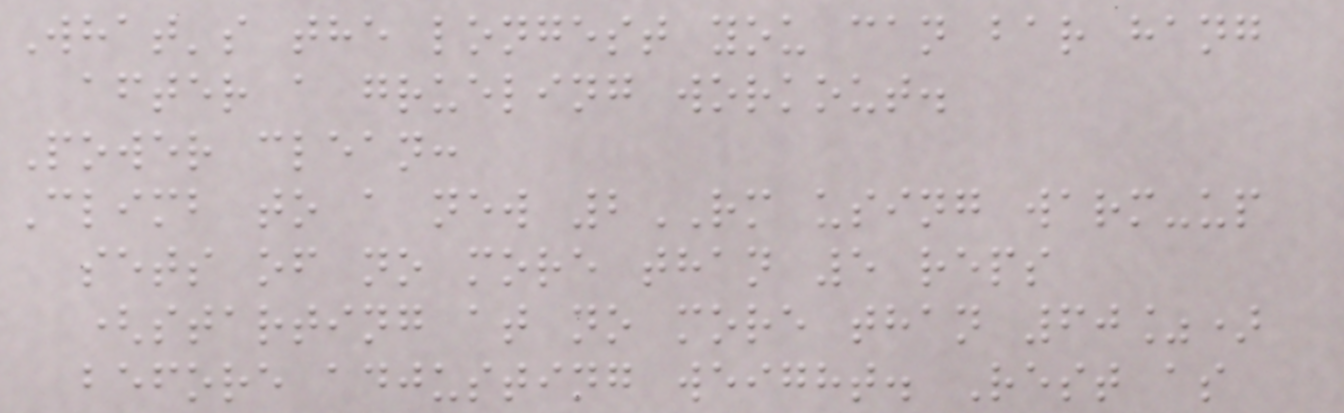What's the longest you can bar hang
after a grueling workout.
Power clean:
Climb to a new 2RM using warm-up
sets of no more than 5 reps
(starting at no more than 60%)
before adjusting weight. Rest as
